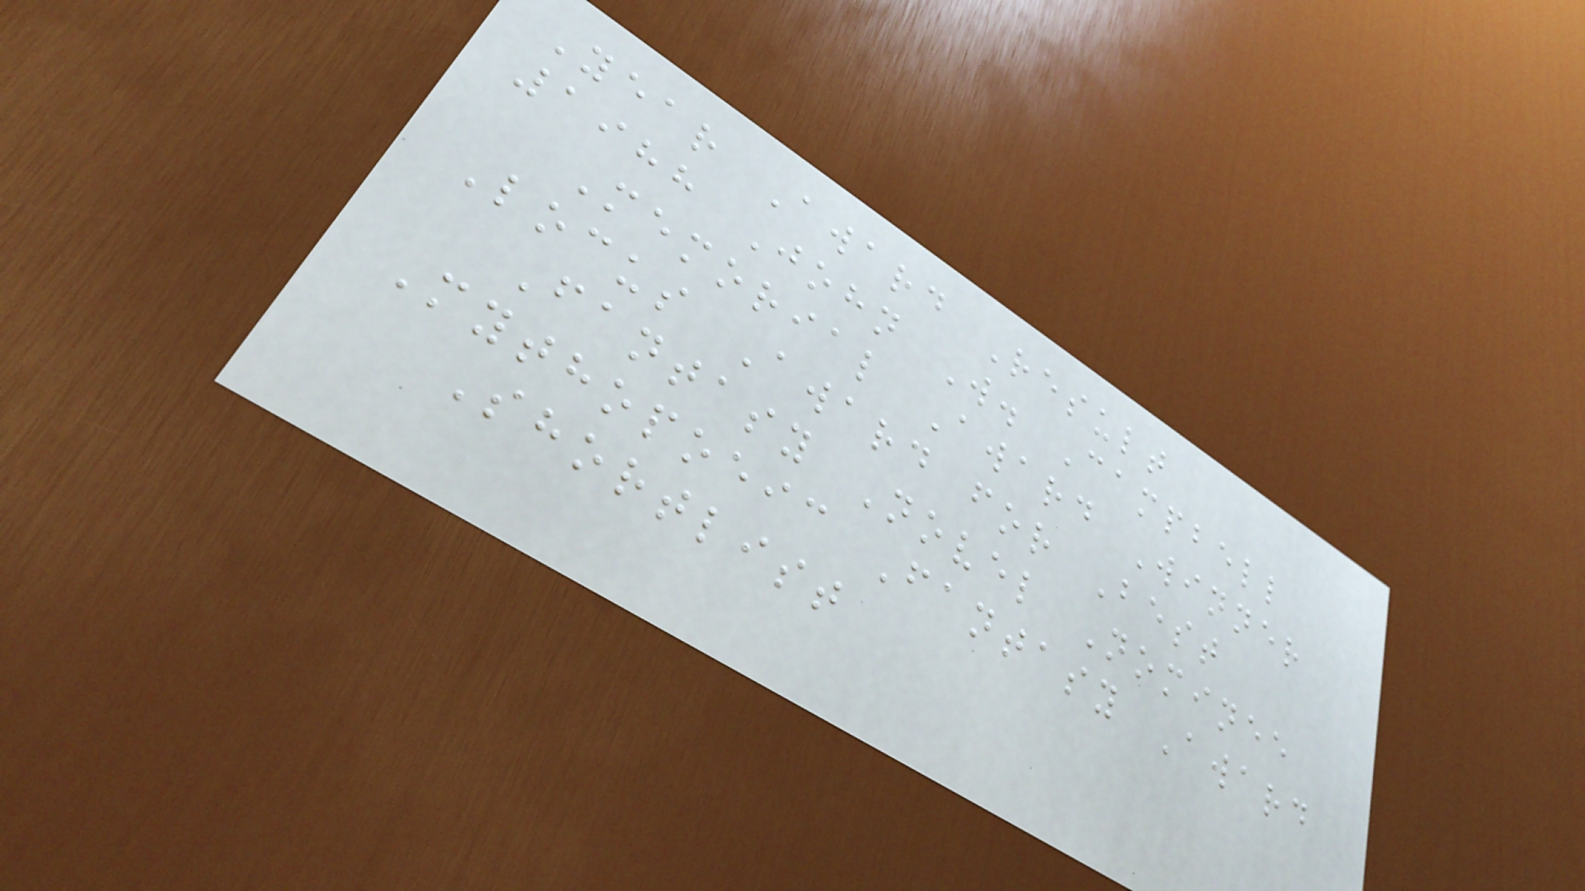Year Award Result
1988 John W. Campbell
Memorial Award Winner
Locus Award for Best
Fantasy Novel Nominee
Mythopoeic Fantasy Award
Shortlist
